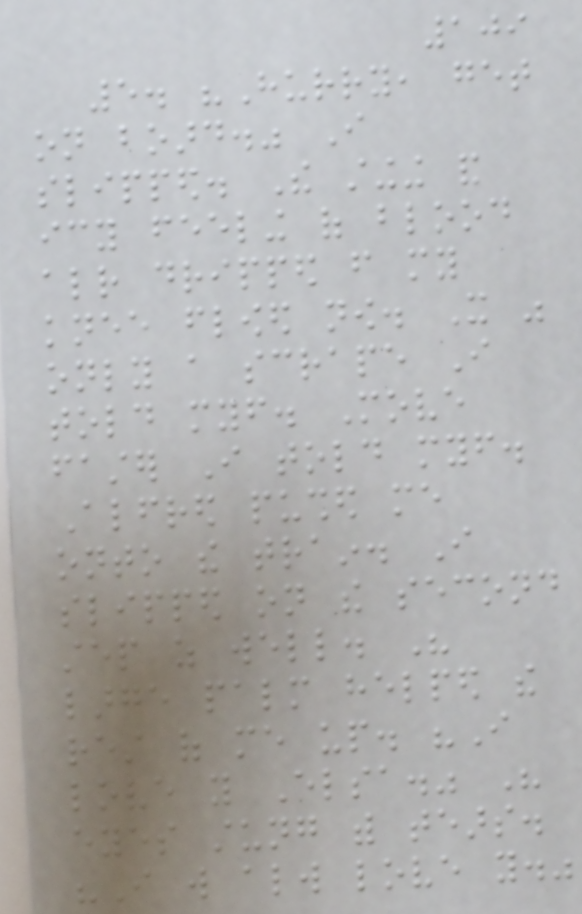109
5. "Hurry, get
on board." I
slipped. The stinging and
icy feeling of blood
already dripped from my
knee flowed now. It was
only a scrape I
told myself. Move
faster I told myself.
Alfred pushed me
onto the train. I
slipped on the second
step as well. His
large palm helped the
rest of me up. "I
love you Elsa." His
eyes stung with tears.
"I will always love you."
